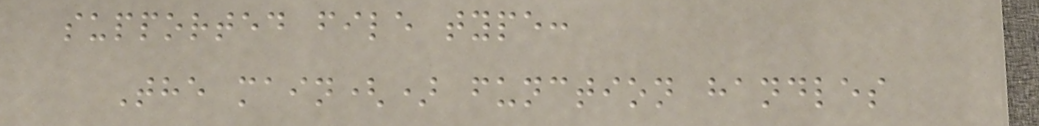supported file type:
The main() function handles
